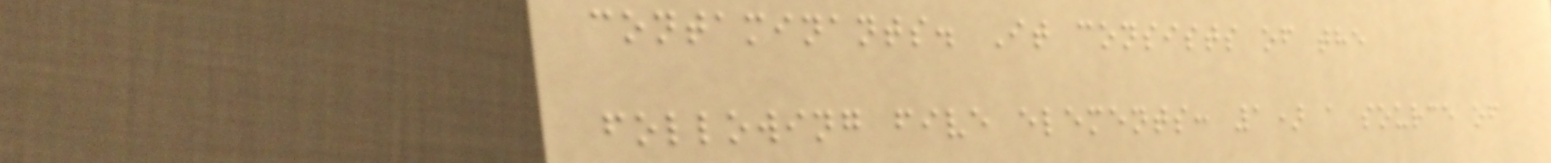contaminants. It consists of the
following five elements: 1) a source of
